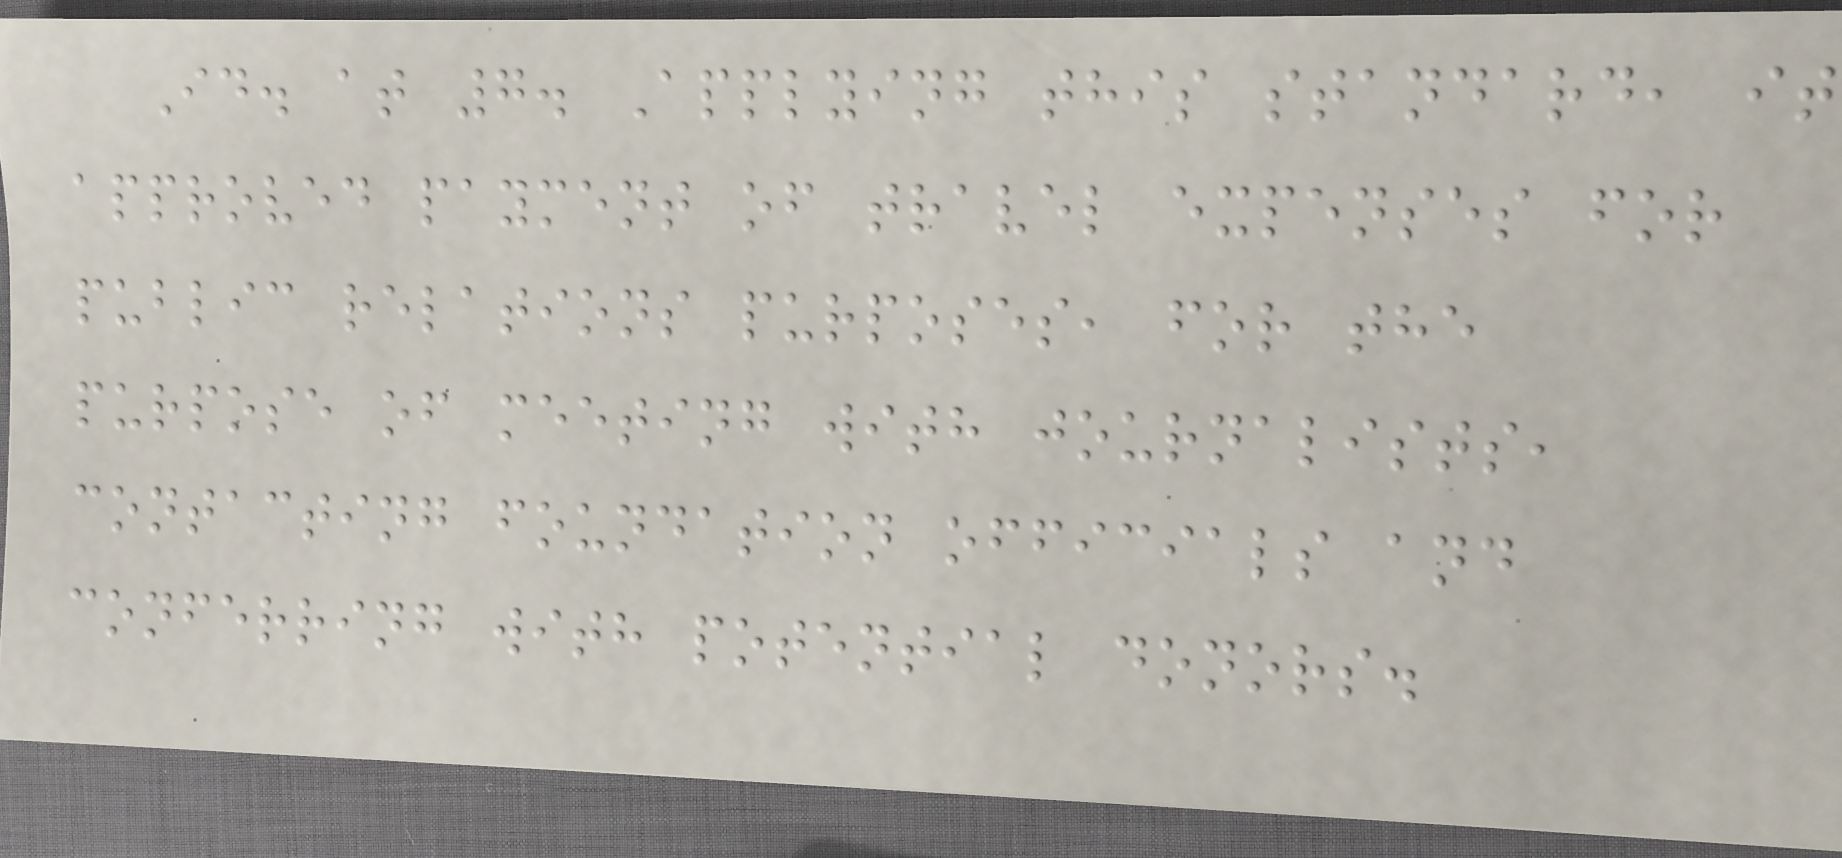Id. at 7. Applying this standard, it
approved payment of travel expenses for
public relations purposes, for the
purpose of meeting with journalists,
contacting foundation officials and
conferring with potential donors.
